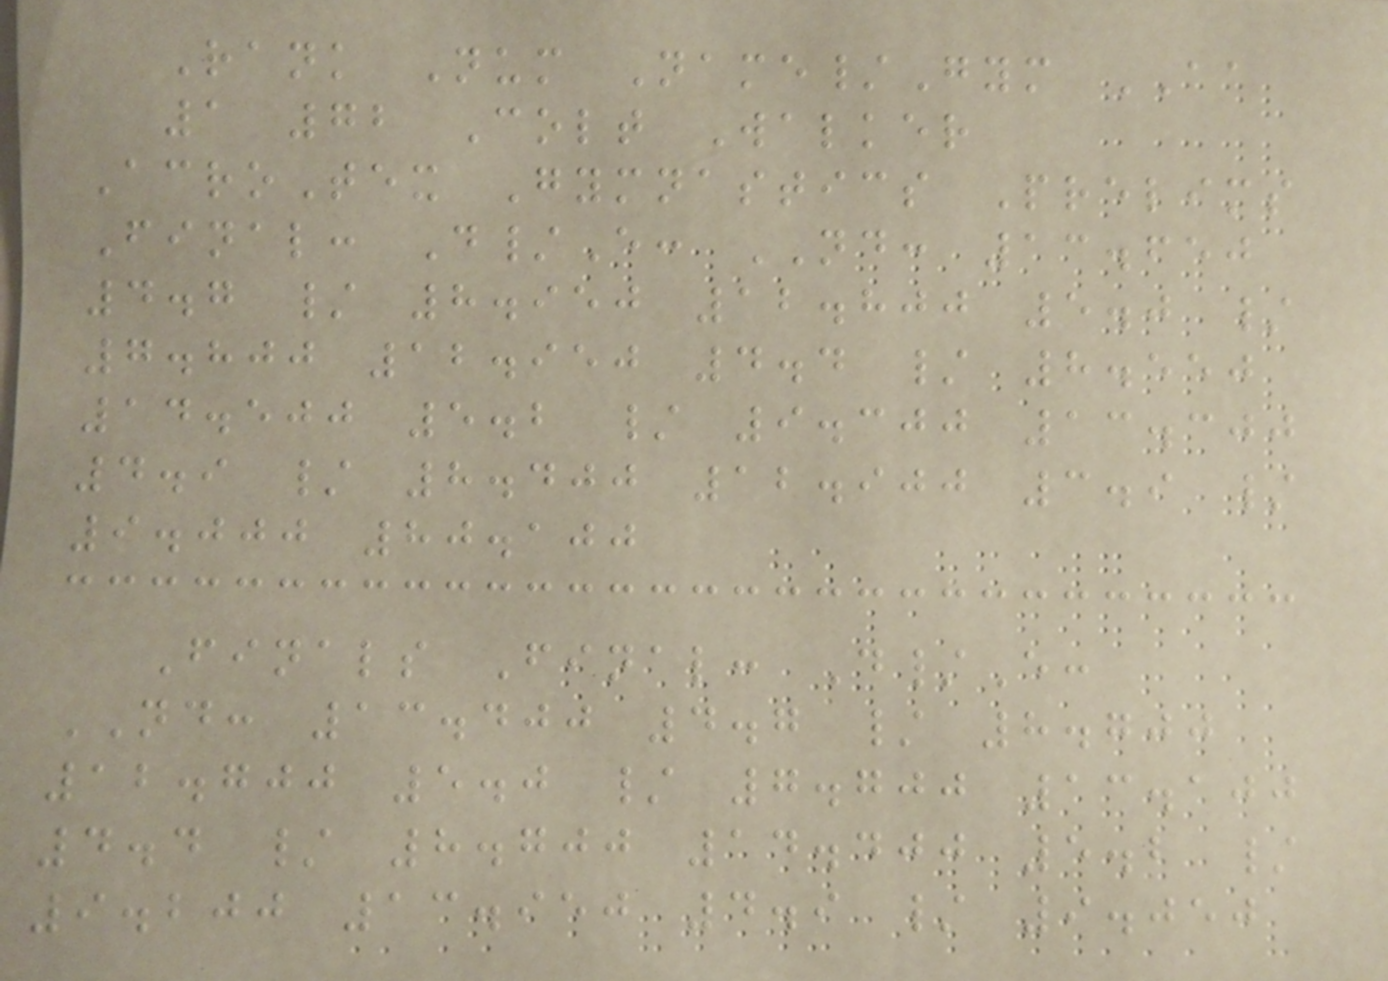Rank Num Name/Gym AA
1 72 Colt Walker
AcroTex Gymnastics Prelims
Final: D/E: ND: 13.650
4.7 / 8.950 12.800 5.0 /
7.800 12.950 4.4 / 8.550
14.500 5.2 / 9.300 13.300
4.9 / 8.400 12.900 3.9 /
9.000 80.100
Finals Final: D/E:
ND: 13.400 4.7 / 8.700
12.700 5.0 / 7.700 13.100
4.4 / 8.700 14.400 5.2 /
9.200 13.950 4.9 / 9.050
